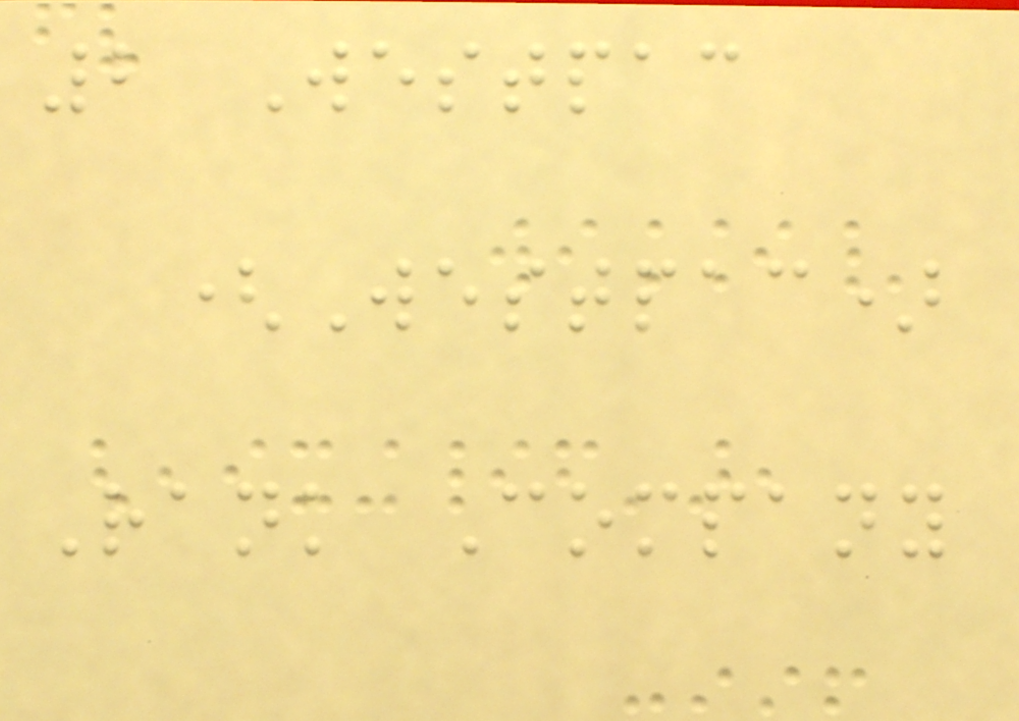2 Westpac
(Westpac)
Rank Company
